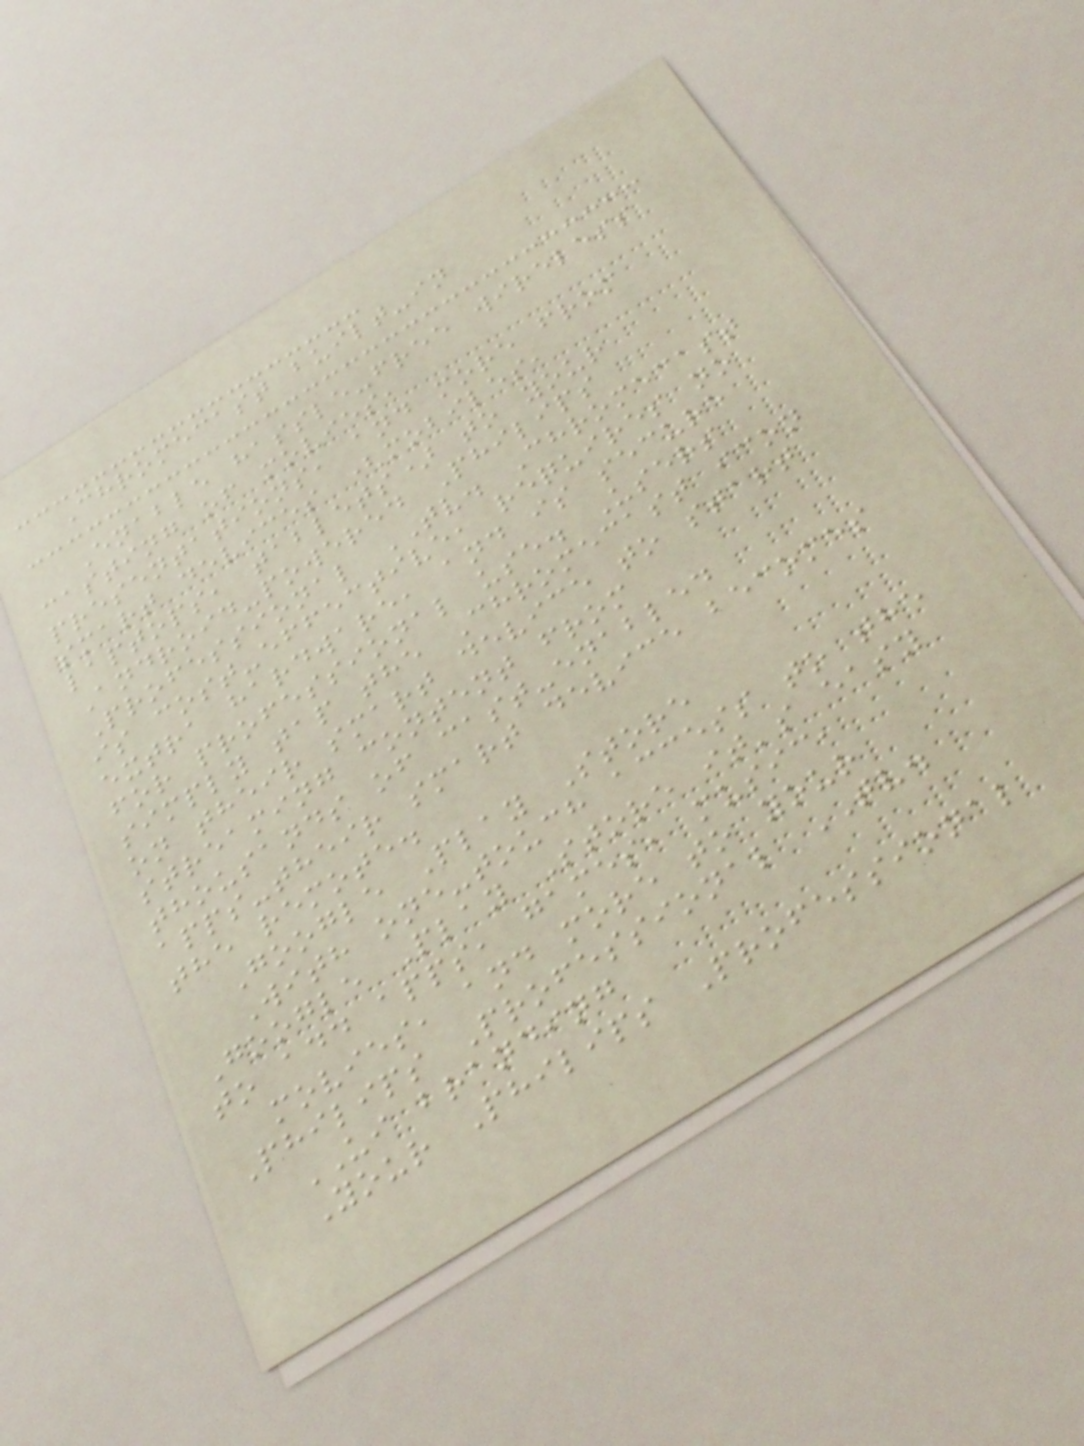Chromecast built-in
Enable hassle-free wireless
casting of movies,
presentations, and more from
smart devices (mobiles,
laptops, tablets) to your
Android-powered Philips
Professional TV. Chromecast
is cost-effective, requires no
extra hardware, and is secure
for professional use. Users
simply tap the Chromecast icon
on their smart device to start
streaming content from
thousands of cast-enabled
apps-their smart device becomes
the remote.
Google Play Store
With one-touch access to the
Google Play Store it's easy
to add apps, games, music,
movies, and more to your
Philips Professional TV.
UI branding
Your Philips Professional
